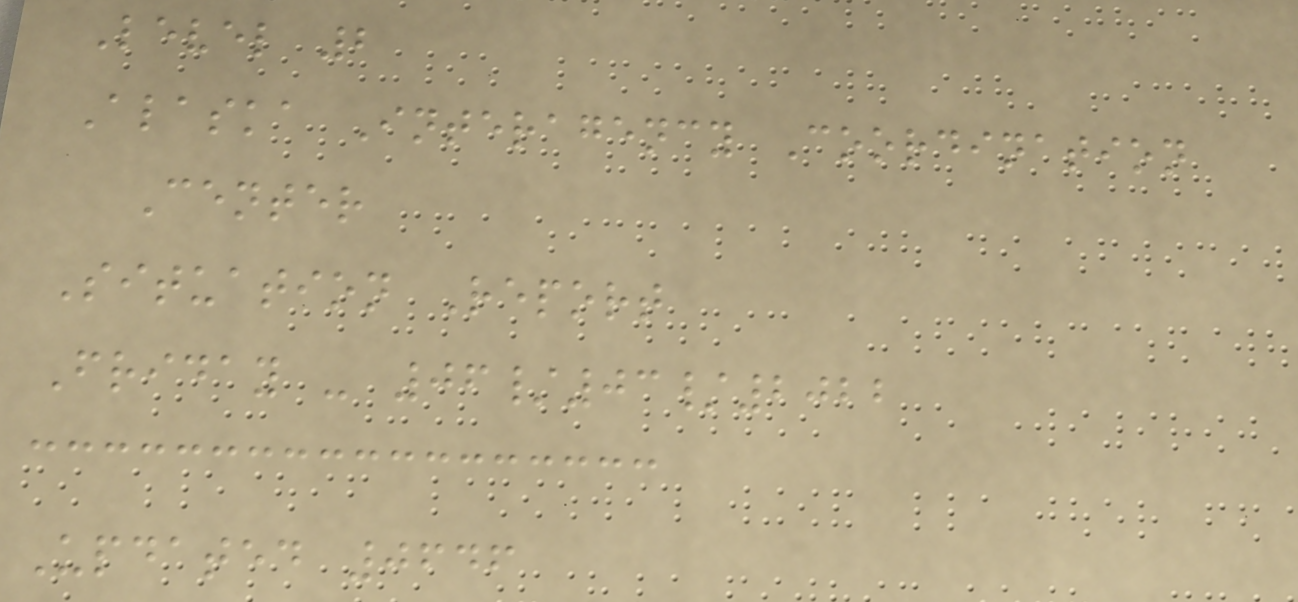Level 2
Alaska Interagency Coordination
Center
Situation Report
Friday - 06/03/2022
Updated 0646
